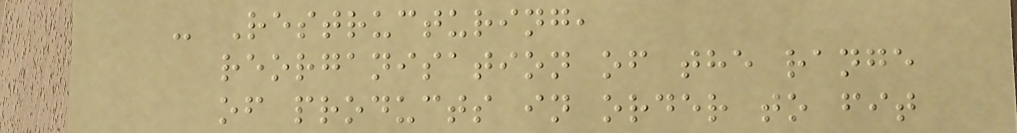- Restructuring,
reorganisation of the range
of products in order to fit
